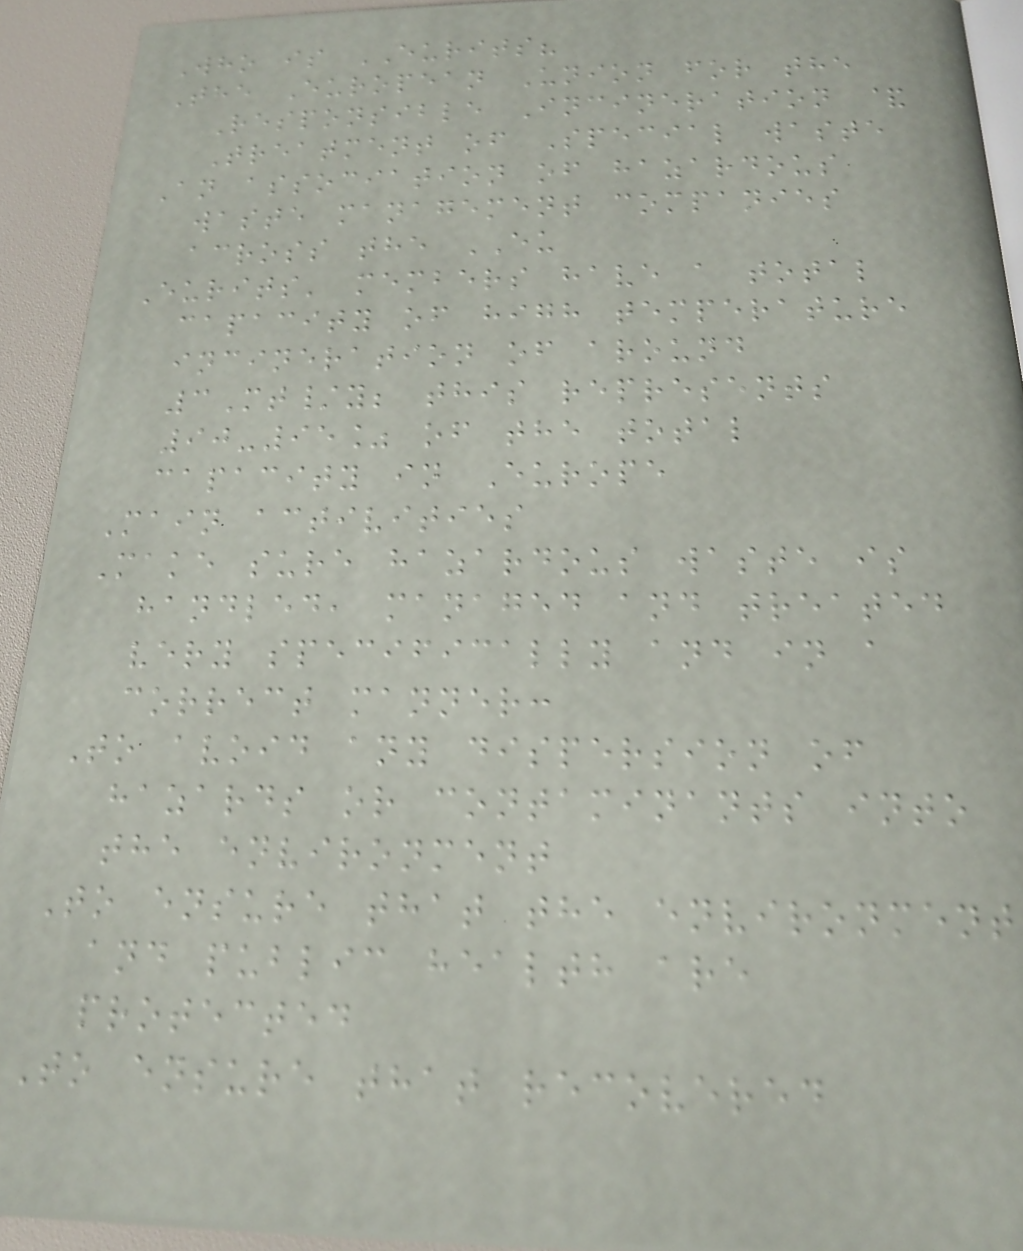Who is EURITS?
The European Union for the
Responsible Incineration &
Treatment of Special waste
An association of hazardous
waste management companies
across the EU
Eurits' members have a total
capacity of high temperature
incineration of around
3Mt/y; this represents
90-95% of the total
capacity in Europe
Main activities
Make sure hazardous waste is
handled, managed and treated
very specifically and in a
correct manner:
To avoid any dispersion of
hazards or contaminants into
the environment
To ensure that the environment
and public health are
protected
To ensure that recovered
